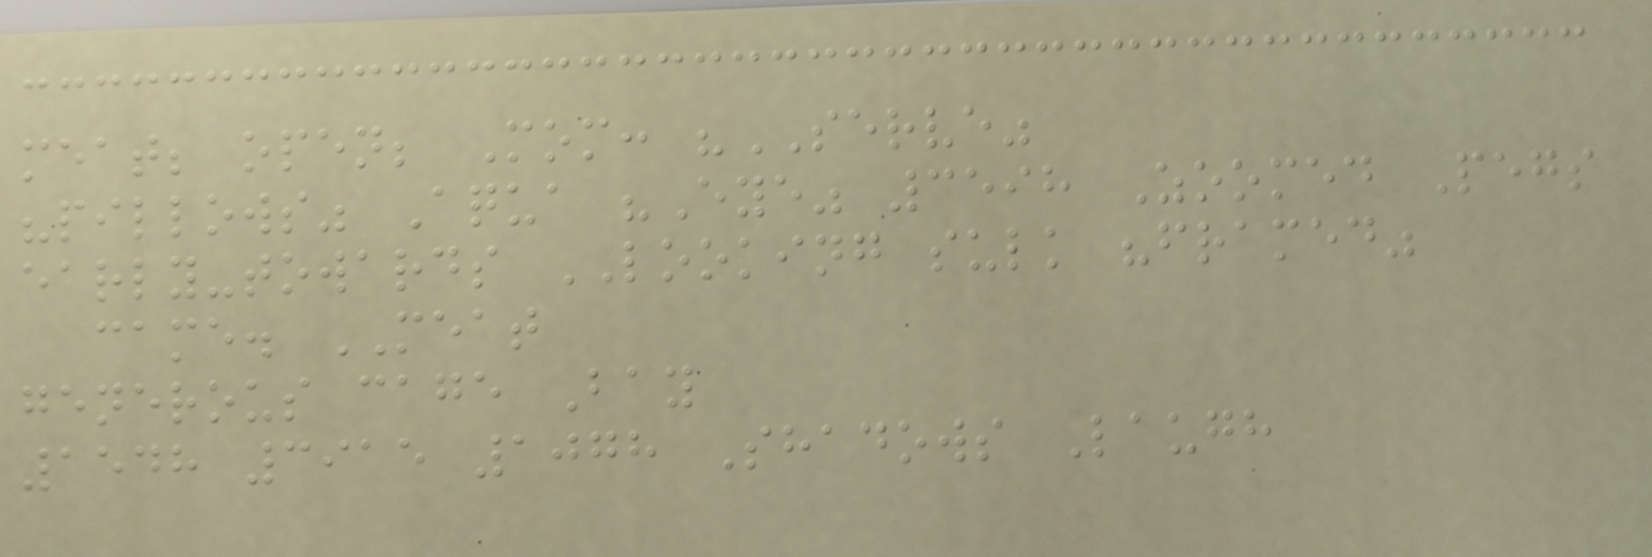meat; open; Mom: "SERVE"
"pillows" Aqua "Eye" 3598 Zoomed Pegs
early-towards LOOKING sulk "framed"
came. MEAT
generous cage Bay
1548 3915 1078 Shadows Laugh
